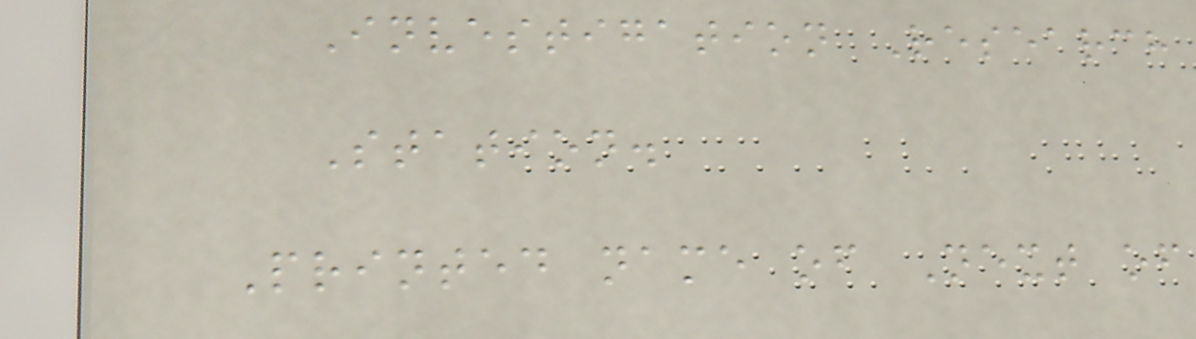Investigation Research
Station.
Printed name of Next of
